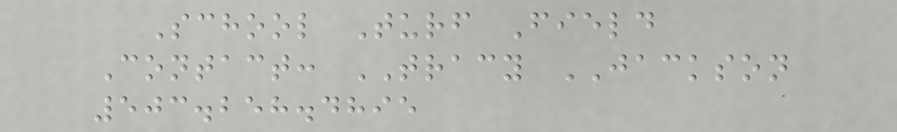School Turf Field
Contact: TRACY JACKSON
503.258.4895
